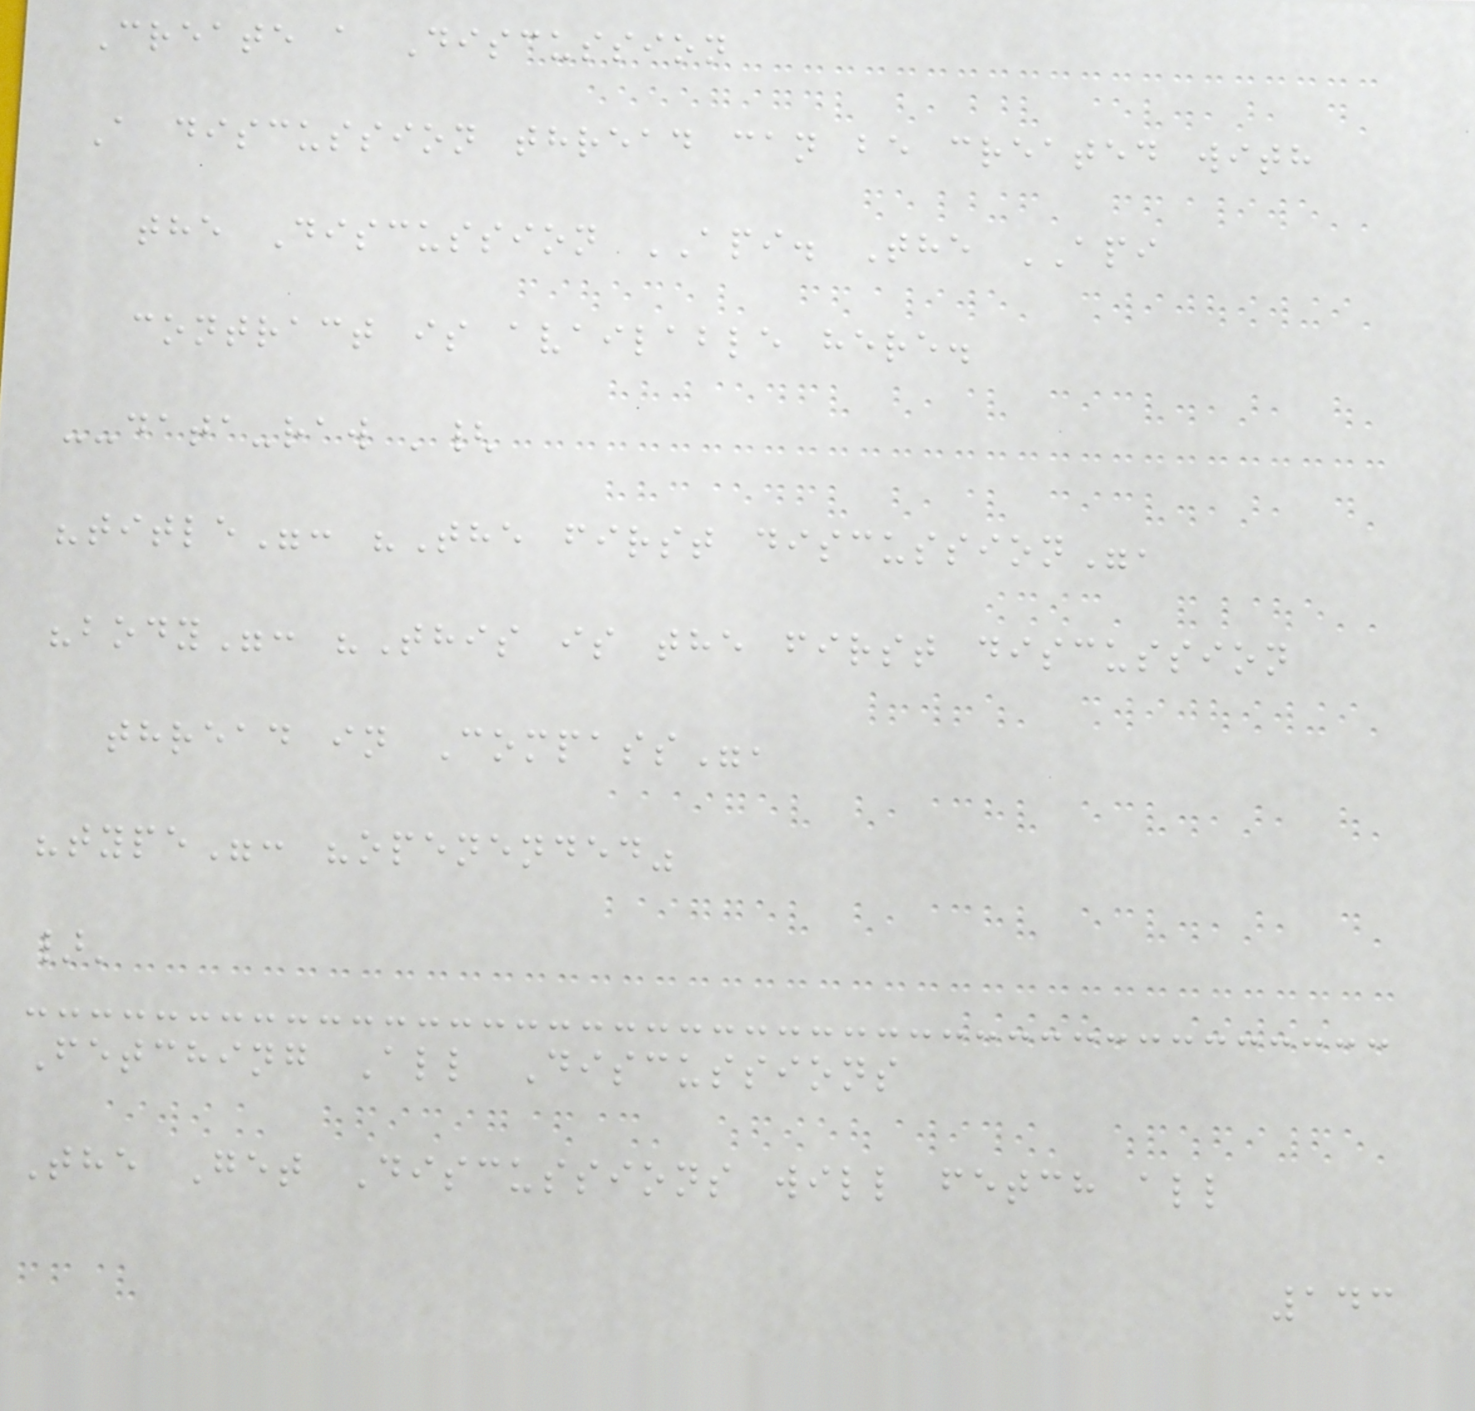Create a Discussion
A discussion thread can be created with
the Discussion API. The API
contract is available here.
--data-raw '{
"title": "The first discussion",
"body": "This is the first discussion
thread in Compass",
"type": "openended"
}'
Fetching All Discussions
The Get Discussions will fetch all
143
